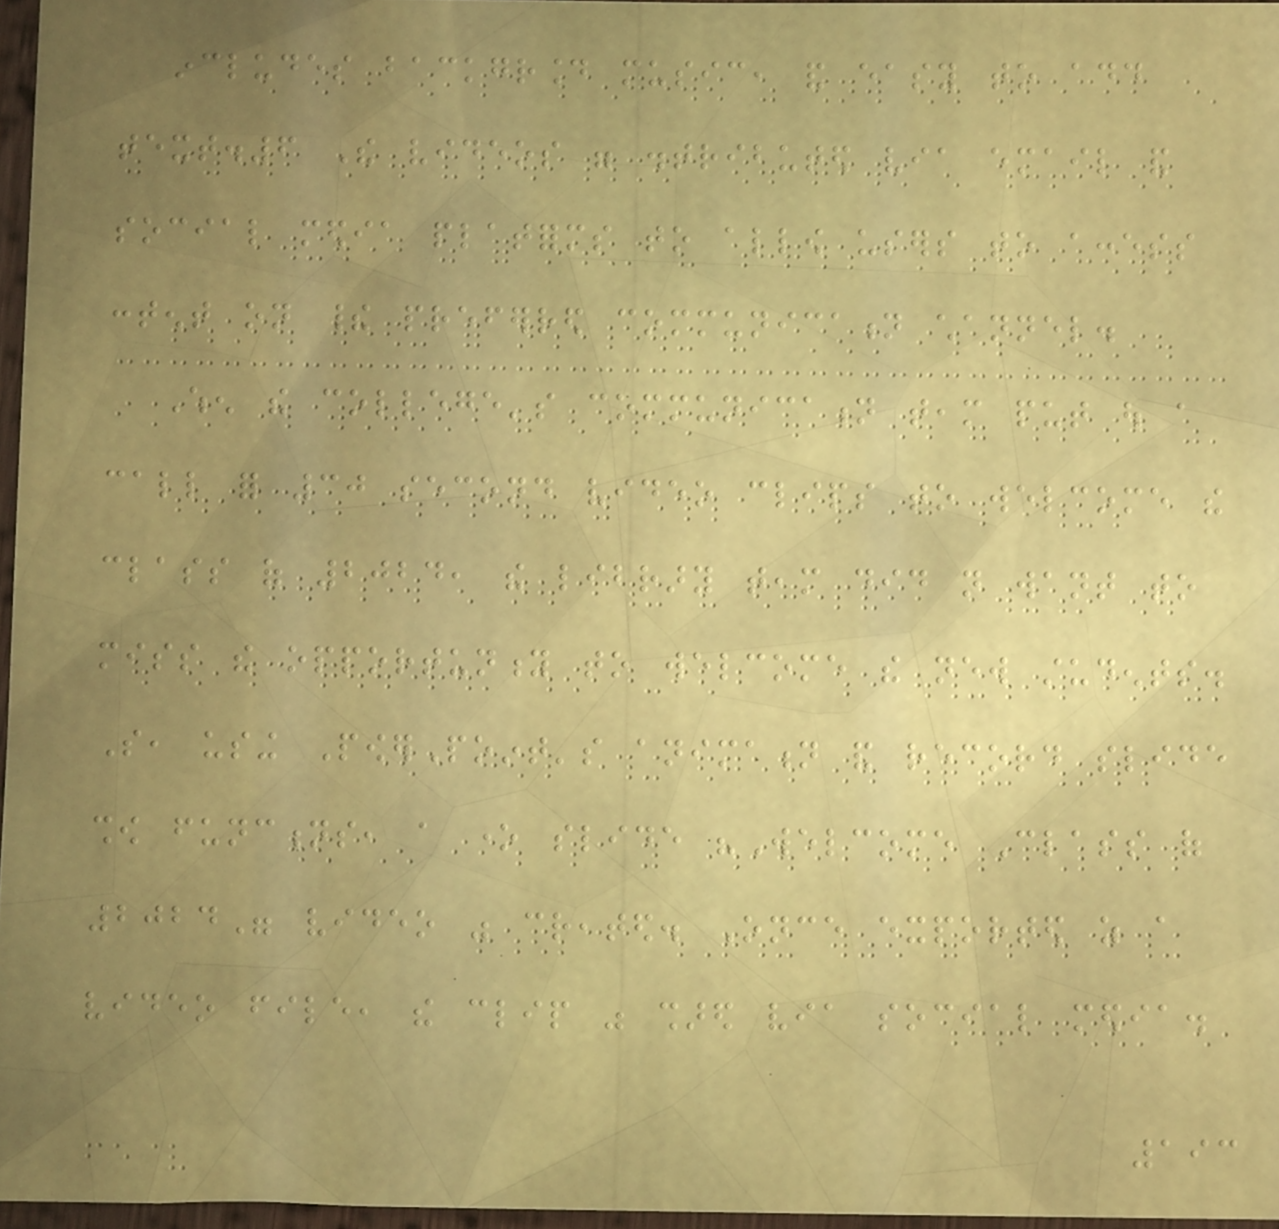includes background music, and easy to add
text.6 The videos were distributed via email and
social media platforms to allow users to access
content on their preferred communication channel.
When the college's communication team put out a
call for 30 second video clips to welcome the
class of 2024, the library team did not want to
miss the opportunity to welcome the new students.
So, using PowerPoint's animation and record slide
show functions, a one slide "Welcome Class of
2024" video was created. Once exported as a
video file, the clip was shared via social media.
193
